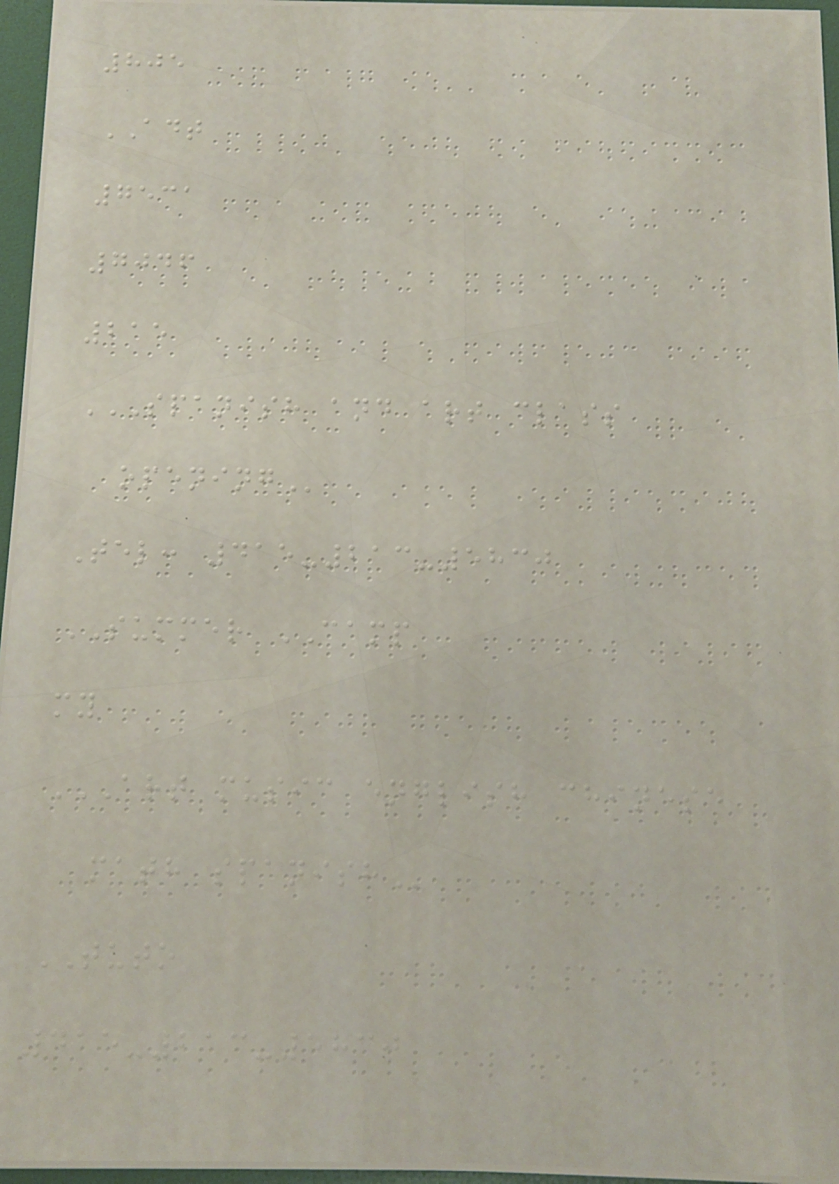805
ADT
7531
7046
215
SPANISH AND ART CLASS
OPENING
Tel: 415-213-5830
SUMMER CAMP
my
ART MUSIC ENGLISH CHINESE
MATH SPANISH
TUTO
415-213-5830
